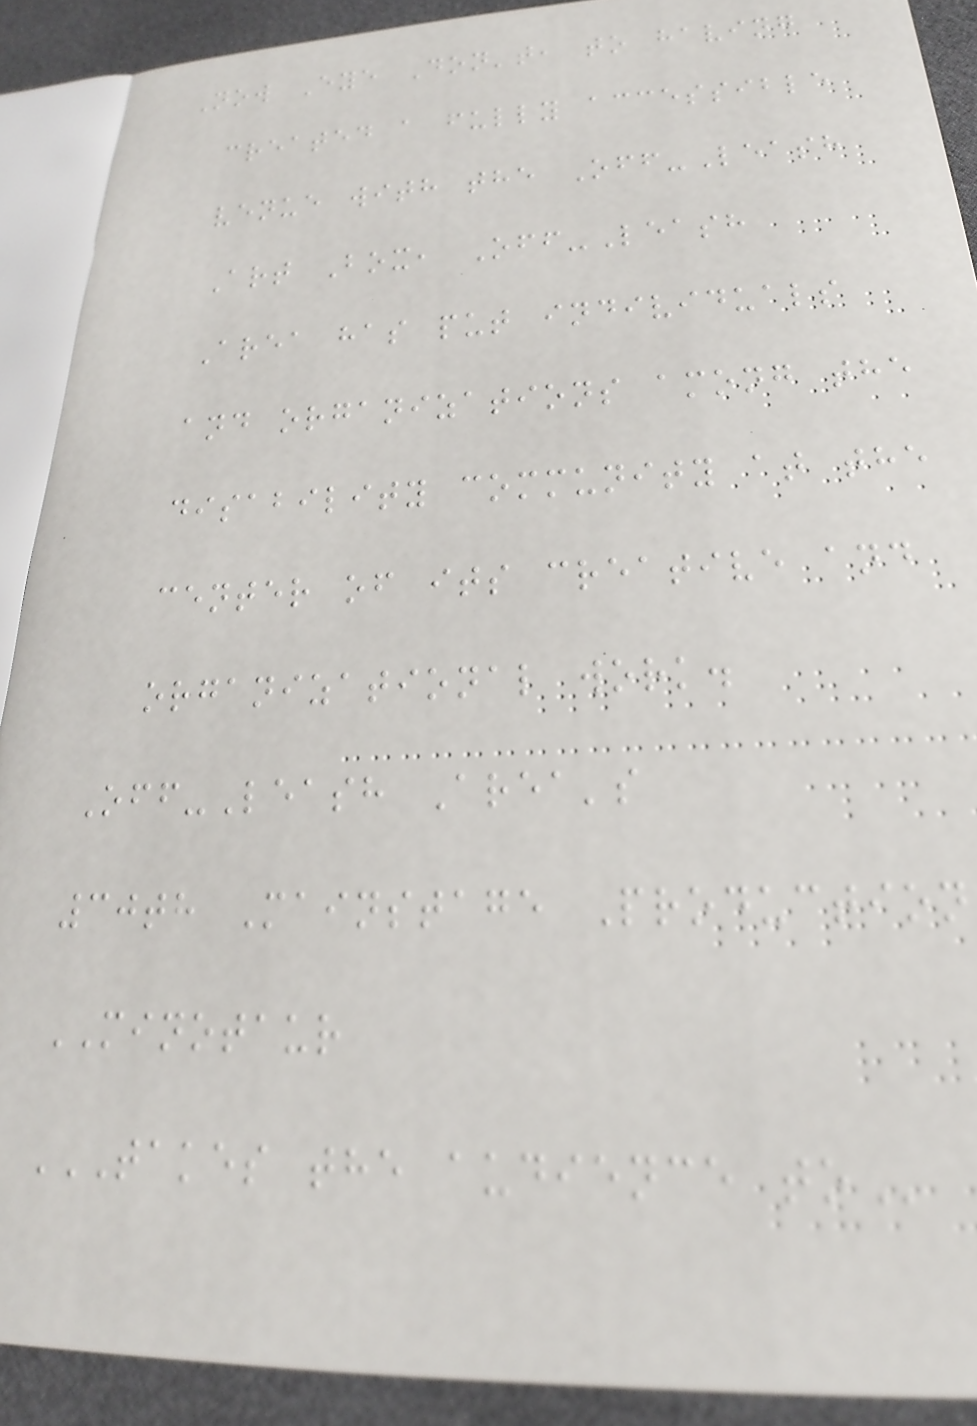Now Eye Don't, to having
created a fully accessible
venue with the Off-Leash
Art Box, Off-Leash
Area has put individuals
and organizations among the
disability community at the
center of its creative and
organizational work.
Off-Leash Area's
30th Mainstage Production
MINOTAUR
TAKES THE AUDIENCE TO
